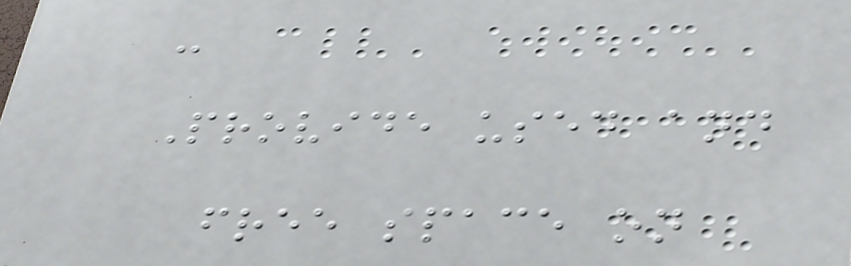-
Provide used and
free space on
